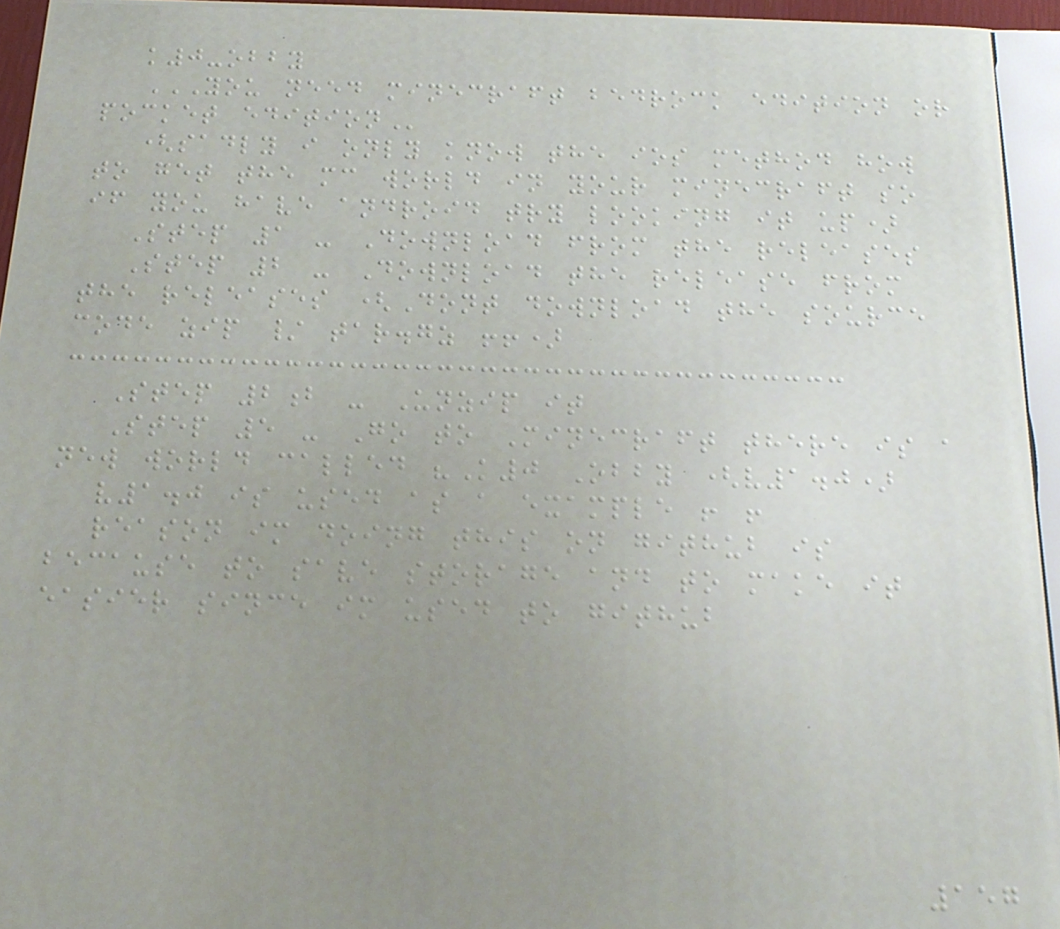k0-obby
YOU NEED MINECRAFT BEDROCK EDITION OR
POCKET EDITION
(sadly i only know the ios method how
to get the mc world in your minecraft so
if you have android try looking it up)
Step 1 - Download from the releases
Step 2 - Download the release from
the releases (Dont download the source
code zip / tar.gz !!)
Step 2b - Unzip it
Step 5 - Go to Minecraft there is a
new world called "K0 Obby (v1.0)
v1.0 is used as a example ! !
reason im doing this on github is
because to save storage and to make it
easier since im used to github
157
